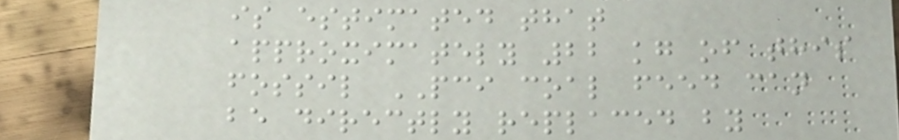is estimated that
approximately 22 kg of this
fossil PCI coal feed can
be directly replaced by
